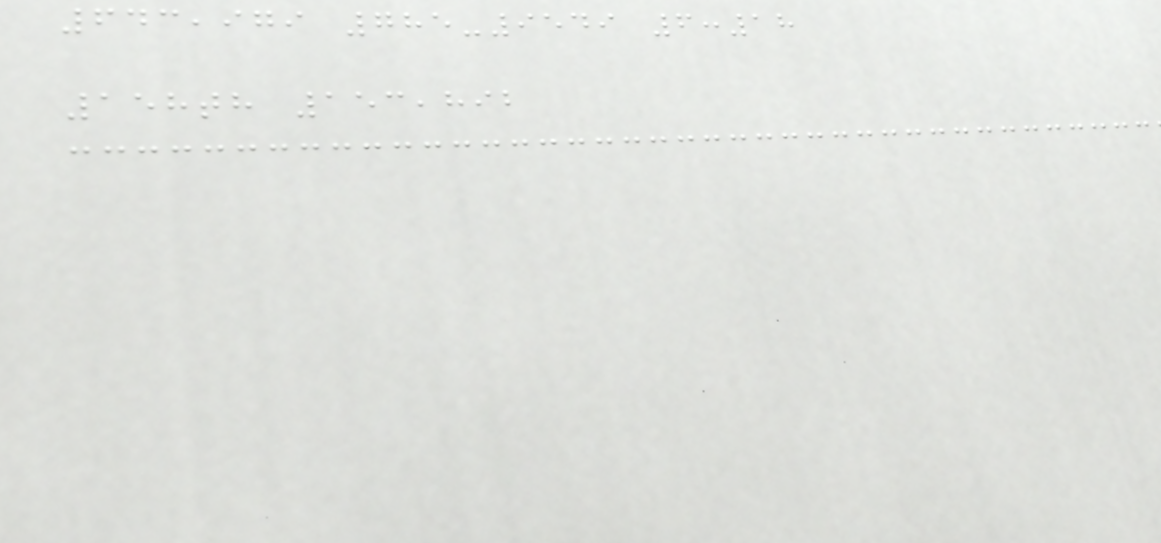643,979 785-9549 6:18
158th 153,892
